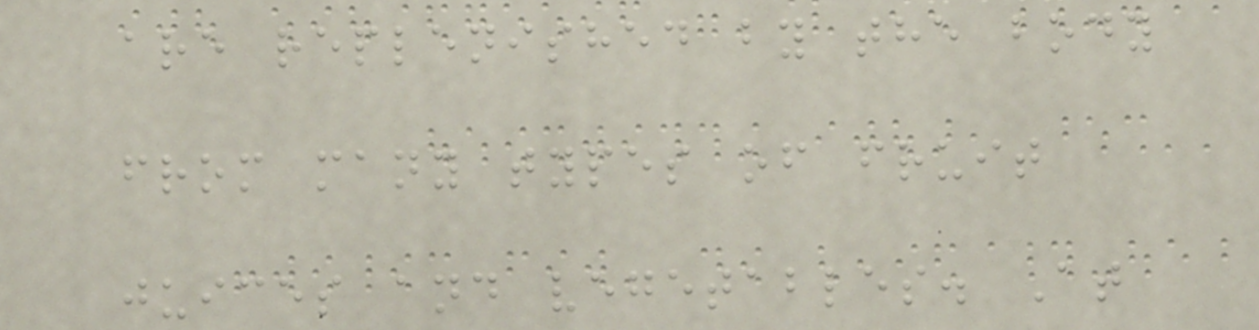are replenished by the body
from many types of fruit
juices and vegetables. At
